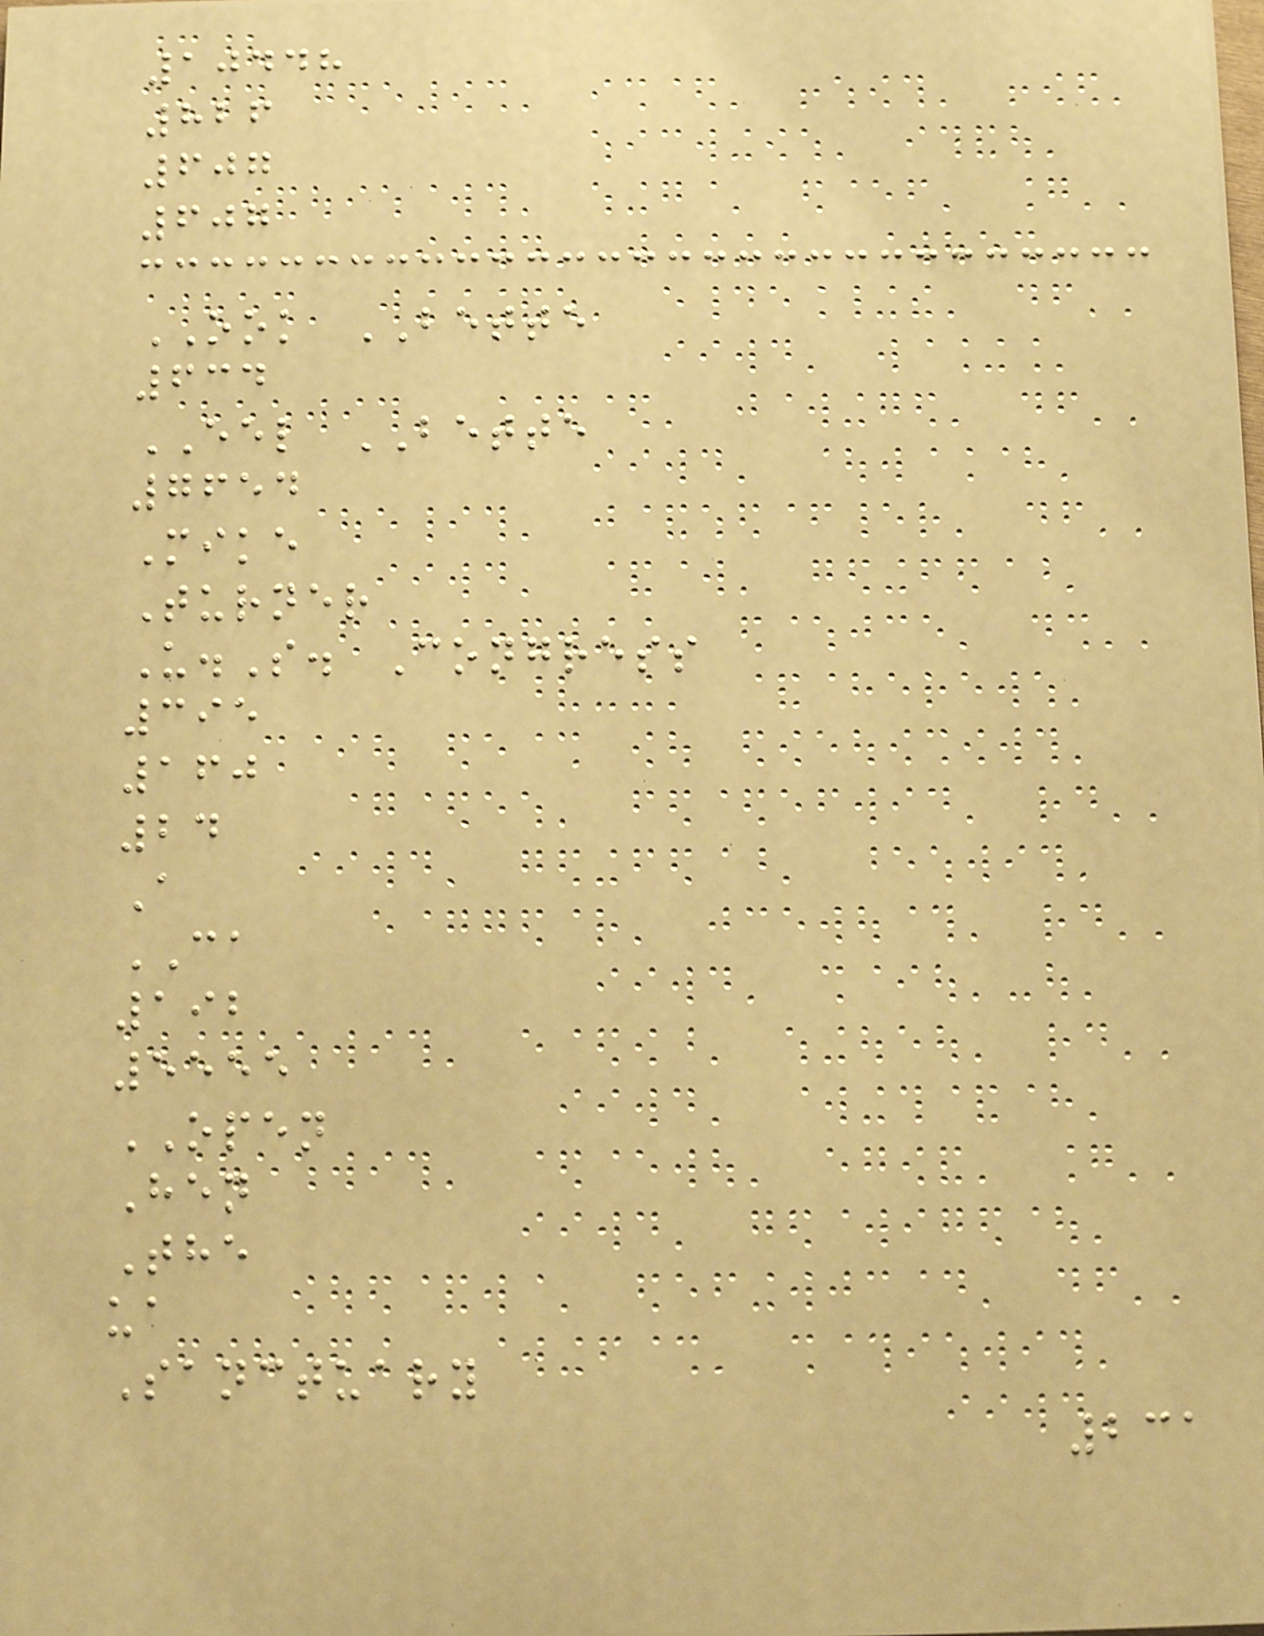10448
826
607
607
OOK BETTE
634
EEL BETTE
7654
Mike
Turner
U.S. Congress
395
160
24
A
CA
192
5555
OPEN
Hen
The
ua
Sanctuary
231
